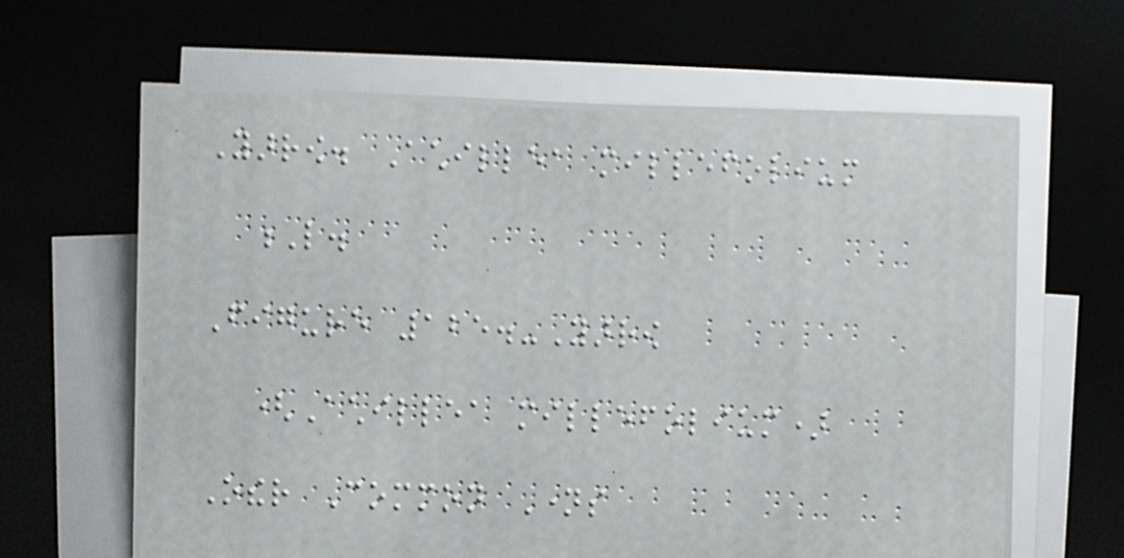Yarrow. Achillea millefolium
L.
Figure 125.-Yarrow
(Achillea millefolium)
Other Common Names
